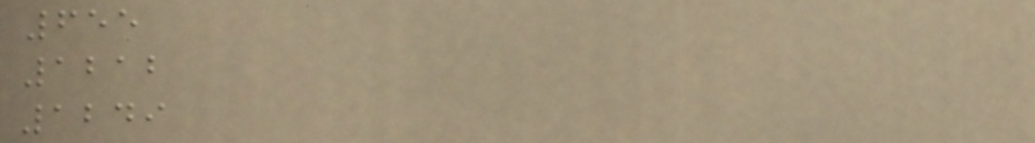655
1212
1249
